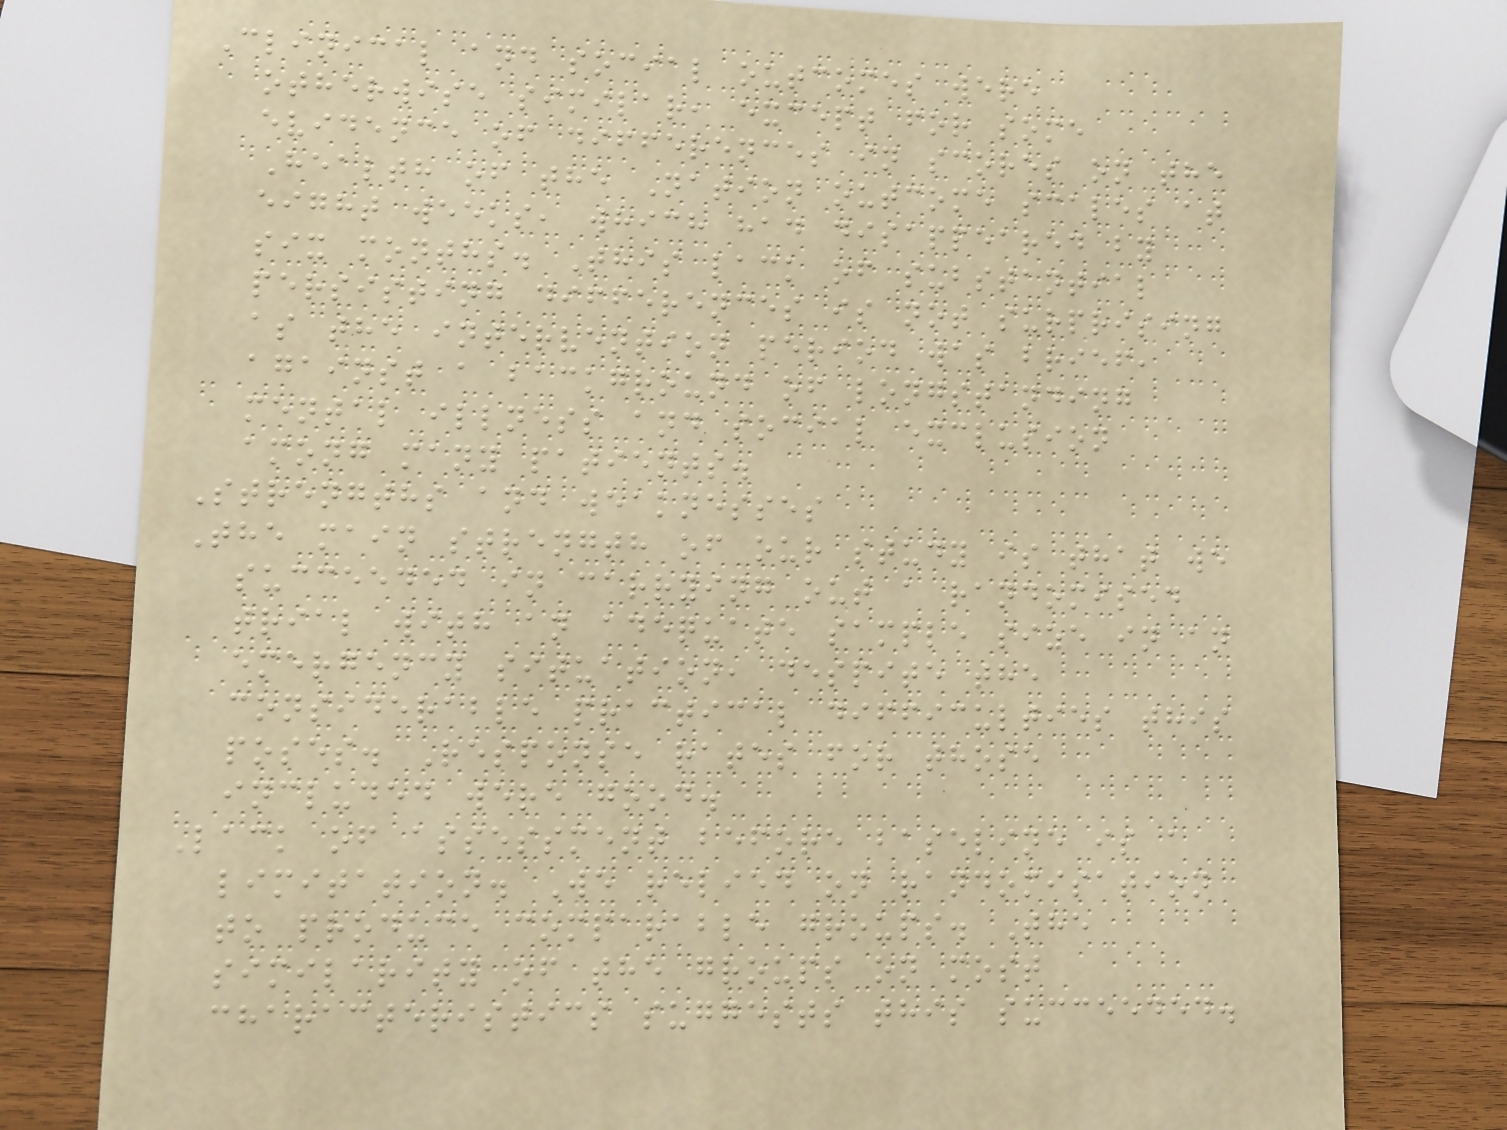Clinical and social outcomes were
otherwise similar, except for some
evidence of differences in scores on the
Health of the Nation outcome scales at
eight weeks, which had disappeared by
six months. This lack of substantial
persisting differences is not surprising
as the intervention period was brief,
against a background of longstanding
mental illness and social exclusion
among many patients.
Strengths and weaknesses
The main strength of our study is that we
succeeded in carrying out a randomised
trial with an adequate sample size in an
emergency situation, despite the
considerable practical difficulties this
poses. Response rates for those
included were good.
Lack of assessment before baseline is a
limitation. We relied on randomisation
to produce comparable groups. The
similarity of the groups on most
characteristics suggests this succeeded.
